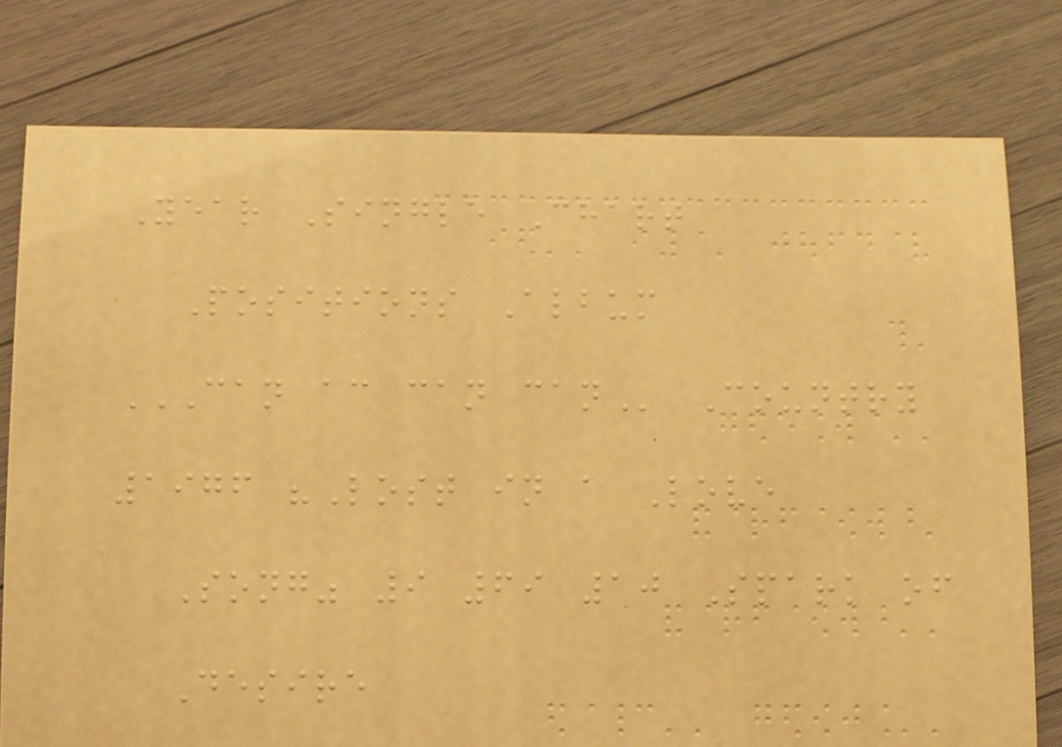Year Single Chart
Positions Album
CAN AC CAN CAN Country
1976 "Lost in a Love
Song" 9 69 10 Spark of
Desire
